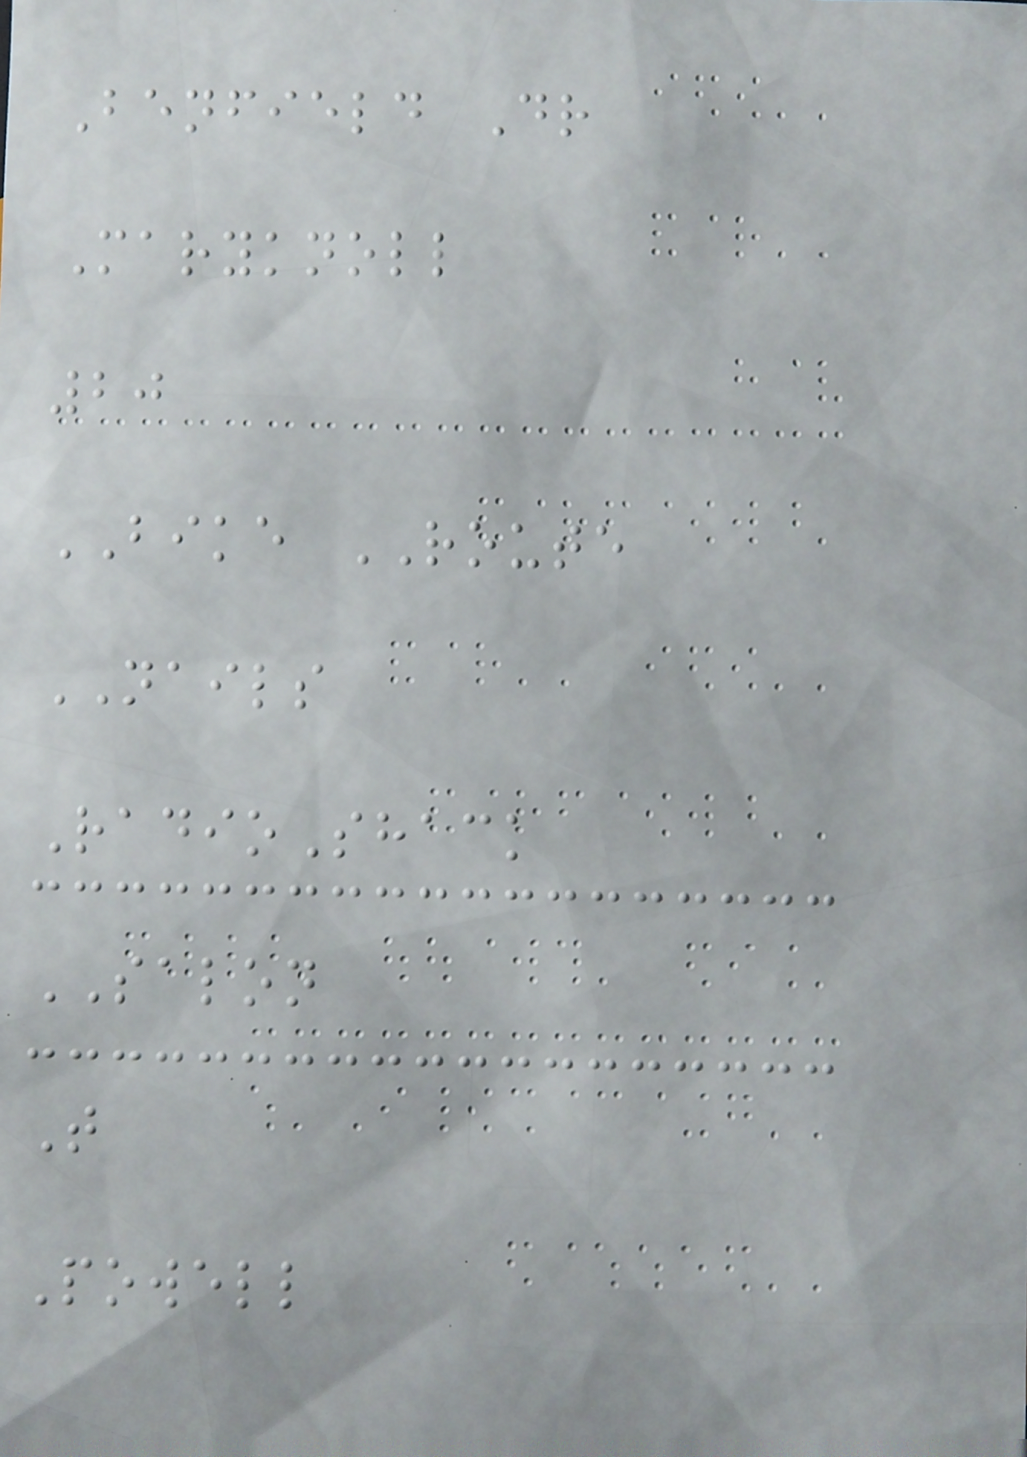Benfield Dr
Maryknoll
20
BIKE ROUTE
NAILS
RadioShack
SALON
T
Powell
